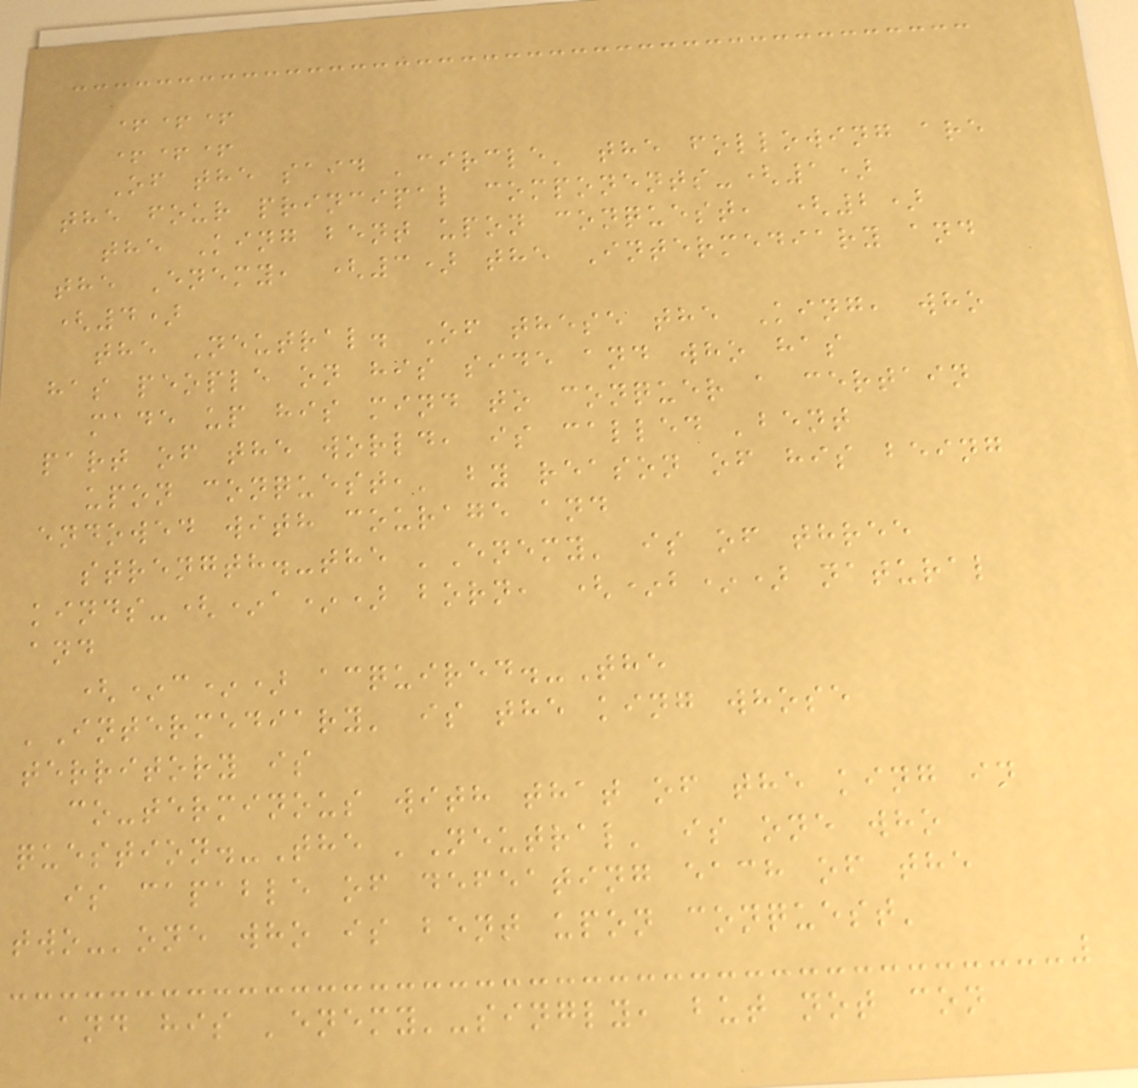+++
+++
Of the said 'circle' the following are
the four principal components-(1)
the King bent upon conquest, (2)
the Enemy, (3) the Intermediary and
(4)
the Neutral. Of these the King, who
has people on his side and who has
made up his mind to conquer a certain
part of the world, is called 'bent
upon conquest,' by reason of his being
endowed with courage and
strength.-the 'Enemy' is of three
kinds-(*a*) born, (*b*) natural
and
(*c*) acquired.-The
'Intermediary' is the king whose
territory is
co-terminous with that of the king in
question.-The 'Neutral' is one who
is capable of defeating each of the
two-'one who is bent upon conquest'
and his 'enemy'-singly, but not con
